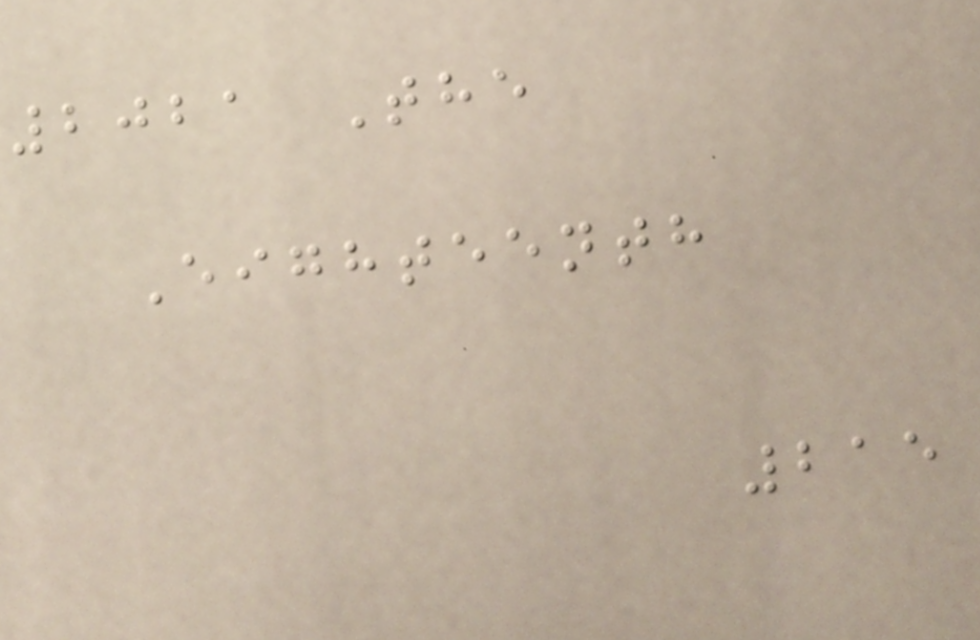2021 The
Eighteenth
215
